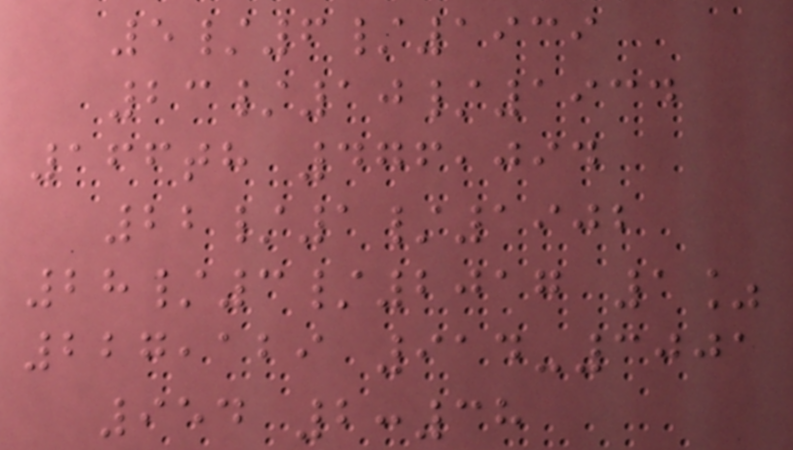5/6/1939
23/10/1934
166th 476,094
22/1/1902
28/3/2017 1%
227,129 914-3001
954 2:38
